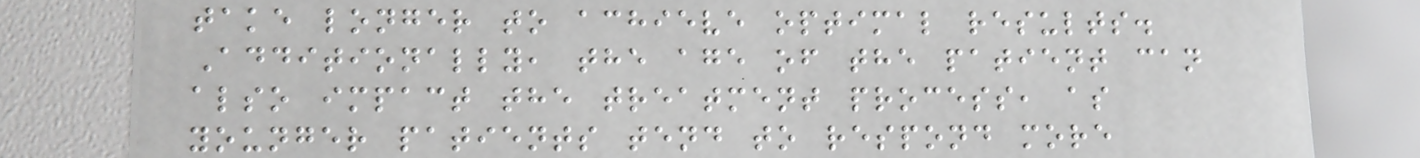take longer to achieve optimal results.
Additionally, the age of the patient can
also impact the treatment process, as
younger patients tend to respond more
